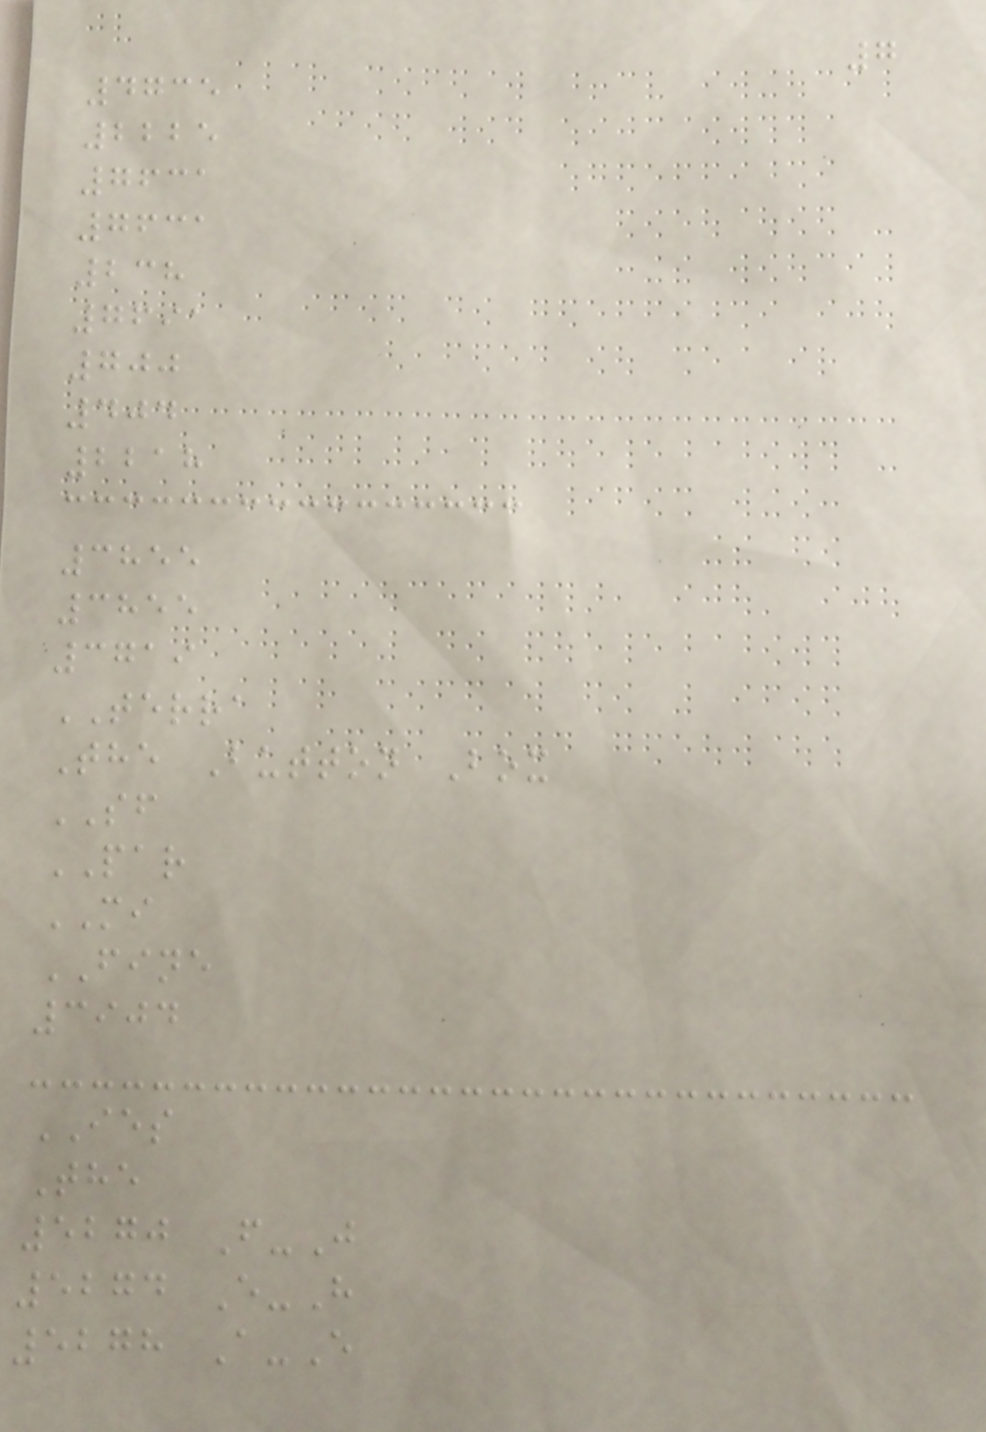7
4735
2225
7631
7631
238
7691
700
404
2218
3855
3855
3719
TERRA
The Button Box
SF
PAR
MI
FINE
3904
IES
The
5270 F-J
5274 E-H
5278 A-E
